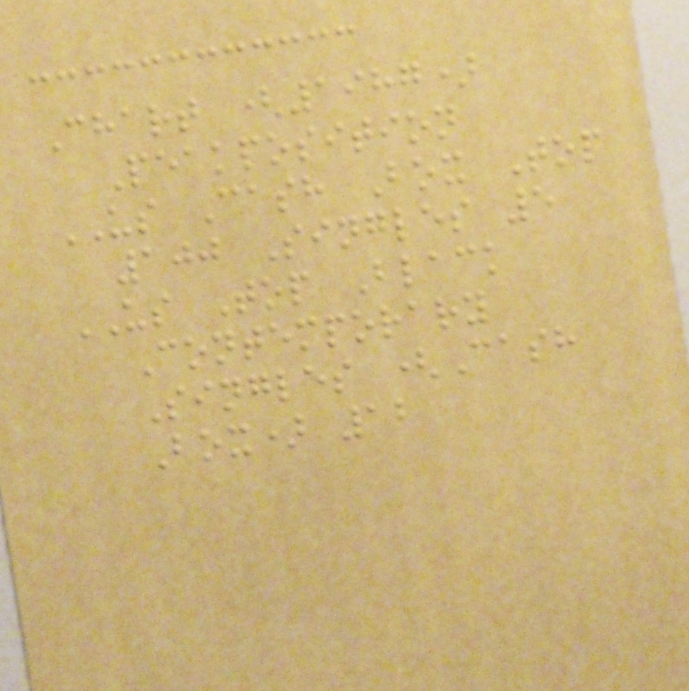Chart (1987)
Peakposition
US Cash Box Top
100 Singles 5
US Top Black
Contemporary
Singles (Cash
Box) 12
